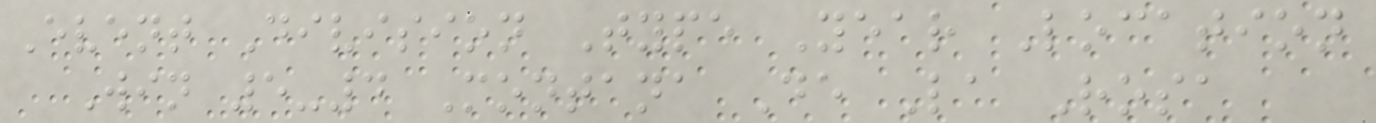Event Division Type Year Location
Win 5-4 Montana De La Rosa
